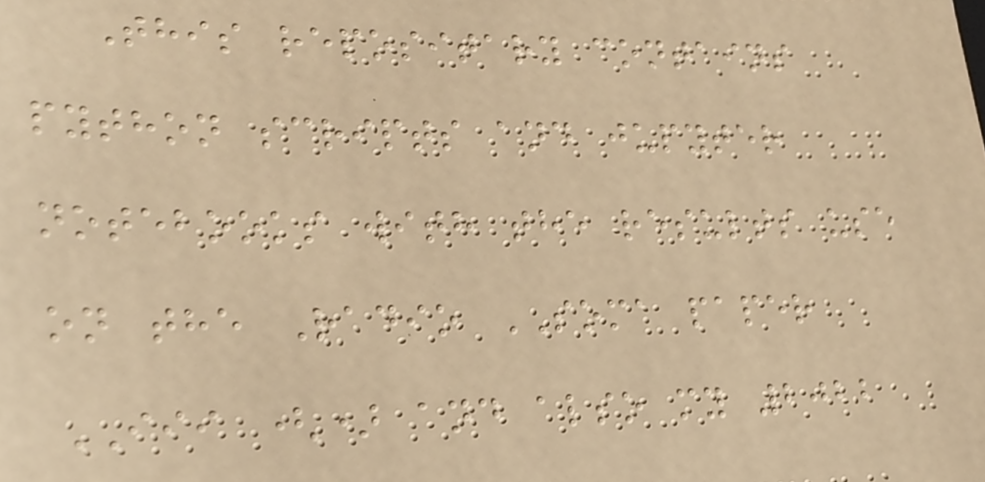This repositary contains
python scripts and jupyter
notebooks with the results use
on the Radio SOMA paper
III () and also my 2022
